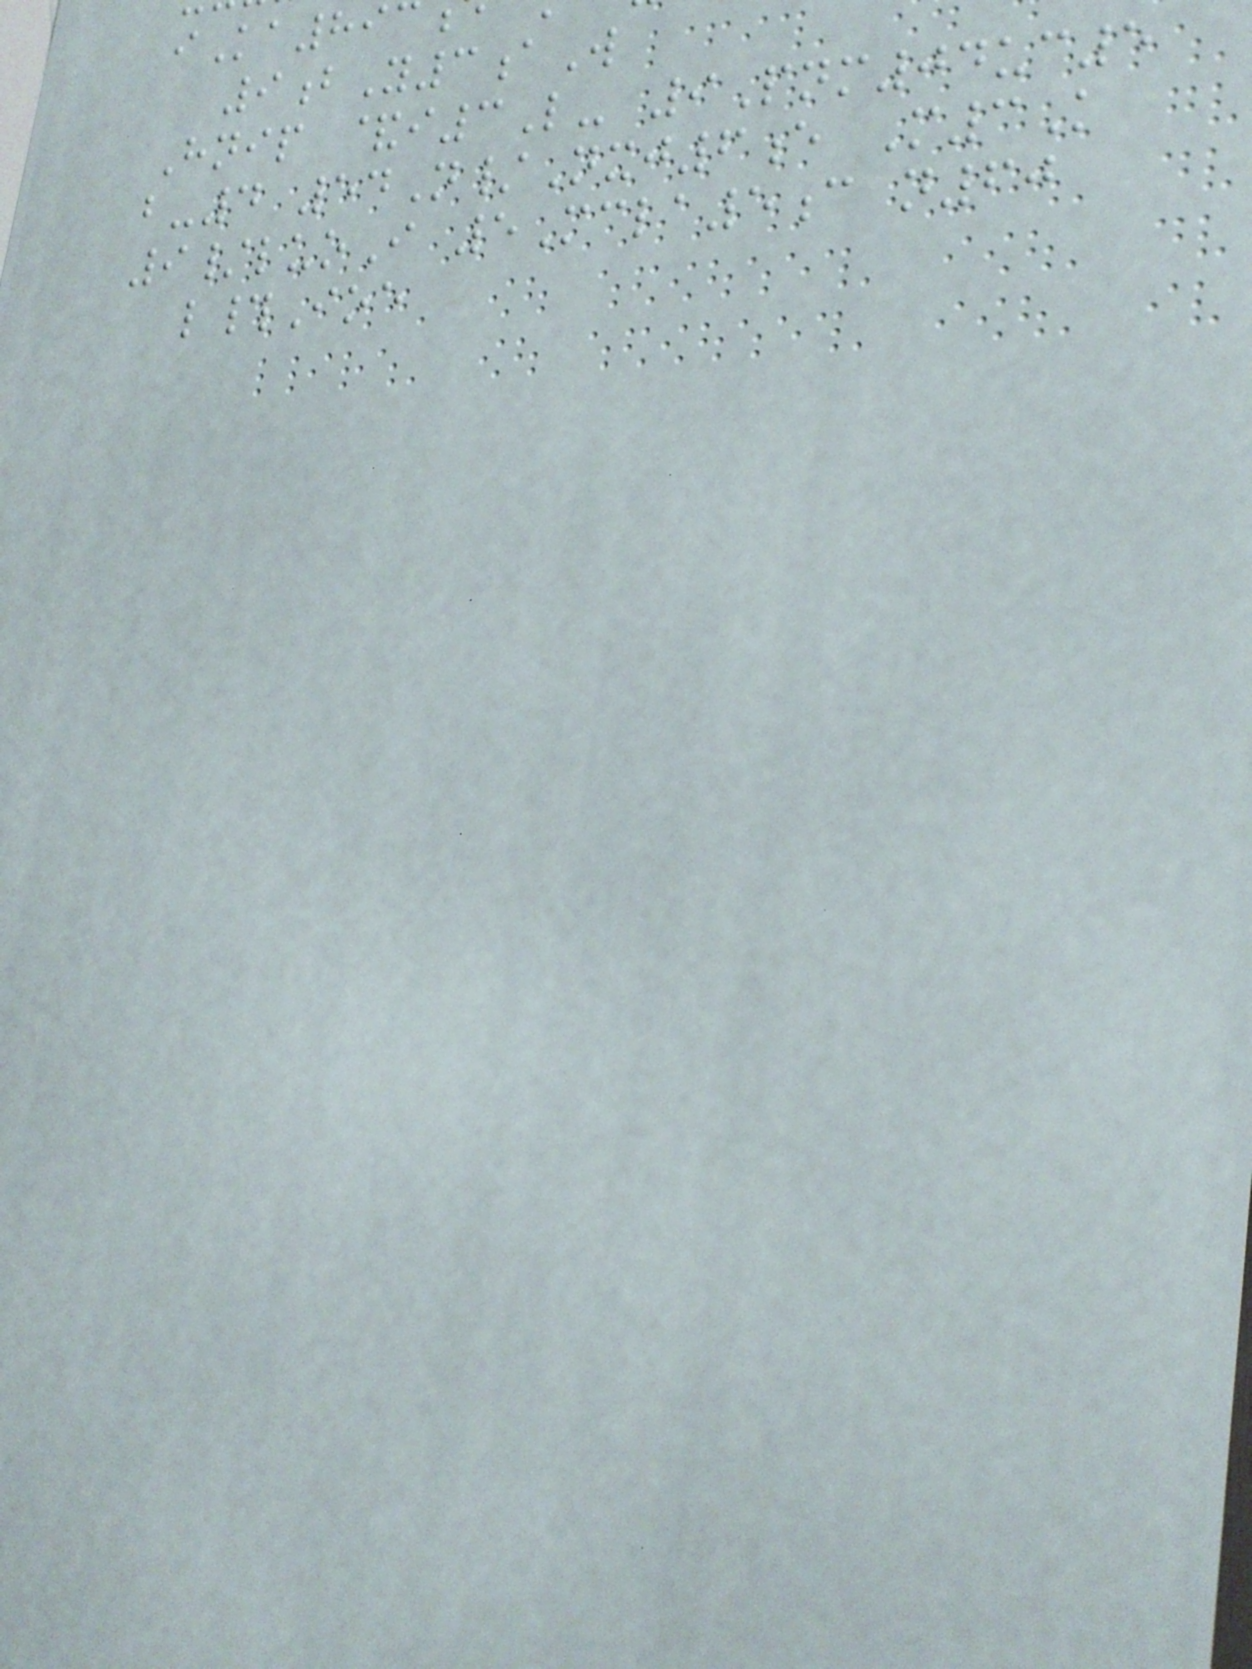9bY3aW
Hnip &i3L- 9Pnm04uc5
b-4 54N/Nxj6e M3K
9/luoI 5Mcla5c n60
l#Ioe
